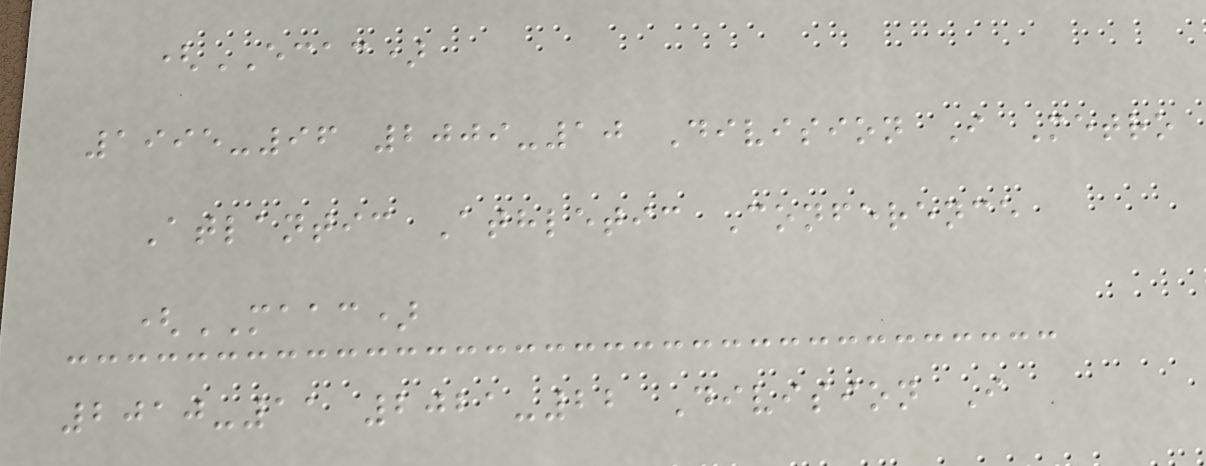(ECAC)
1995-96 2009-10 Division I Metro
Atlantic Athletic Conference
(MAAC)
2010-11 2021-22 Division I
